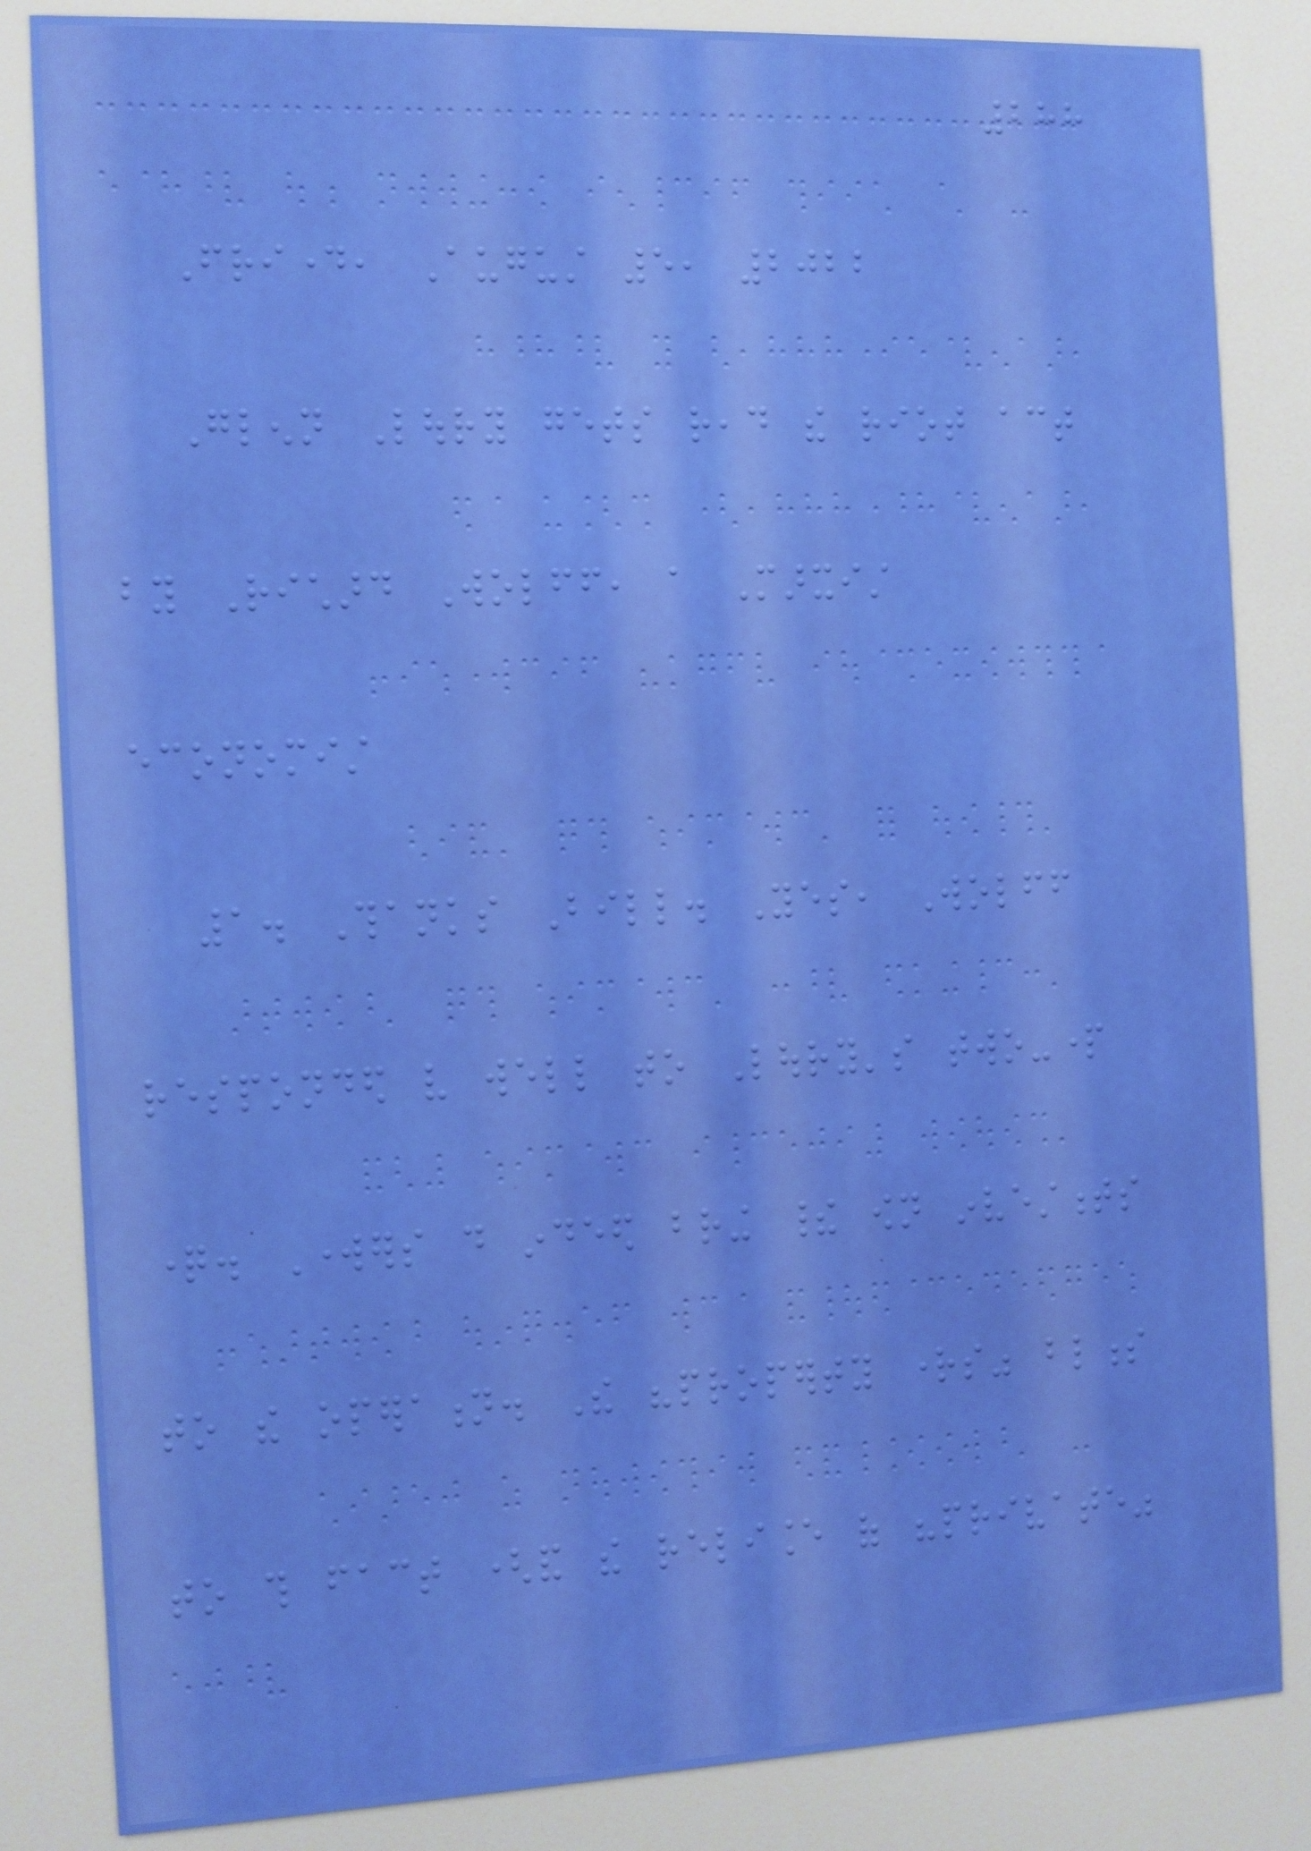288
Friday, August 5, 2022
Glenn Loury gets read the riot act
by Richard Wolff, a Marxist
economist
1. Thanks Bill. Yes, Wolff
responded very well to Loury's two-part
question. Workers do indeed bring their own investments
to the operation. The "property rights" blindness
to this fact (and the reliance of "private"
